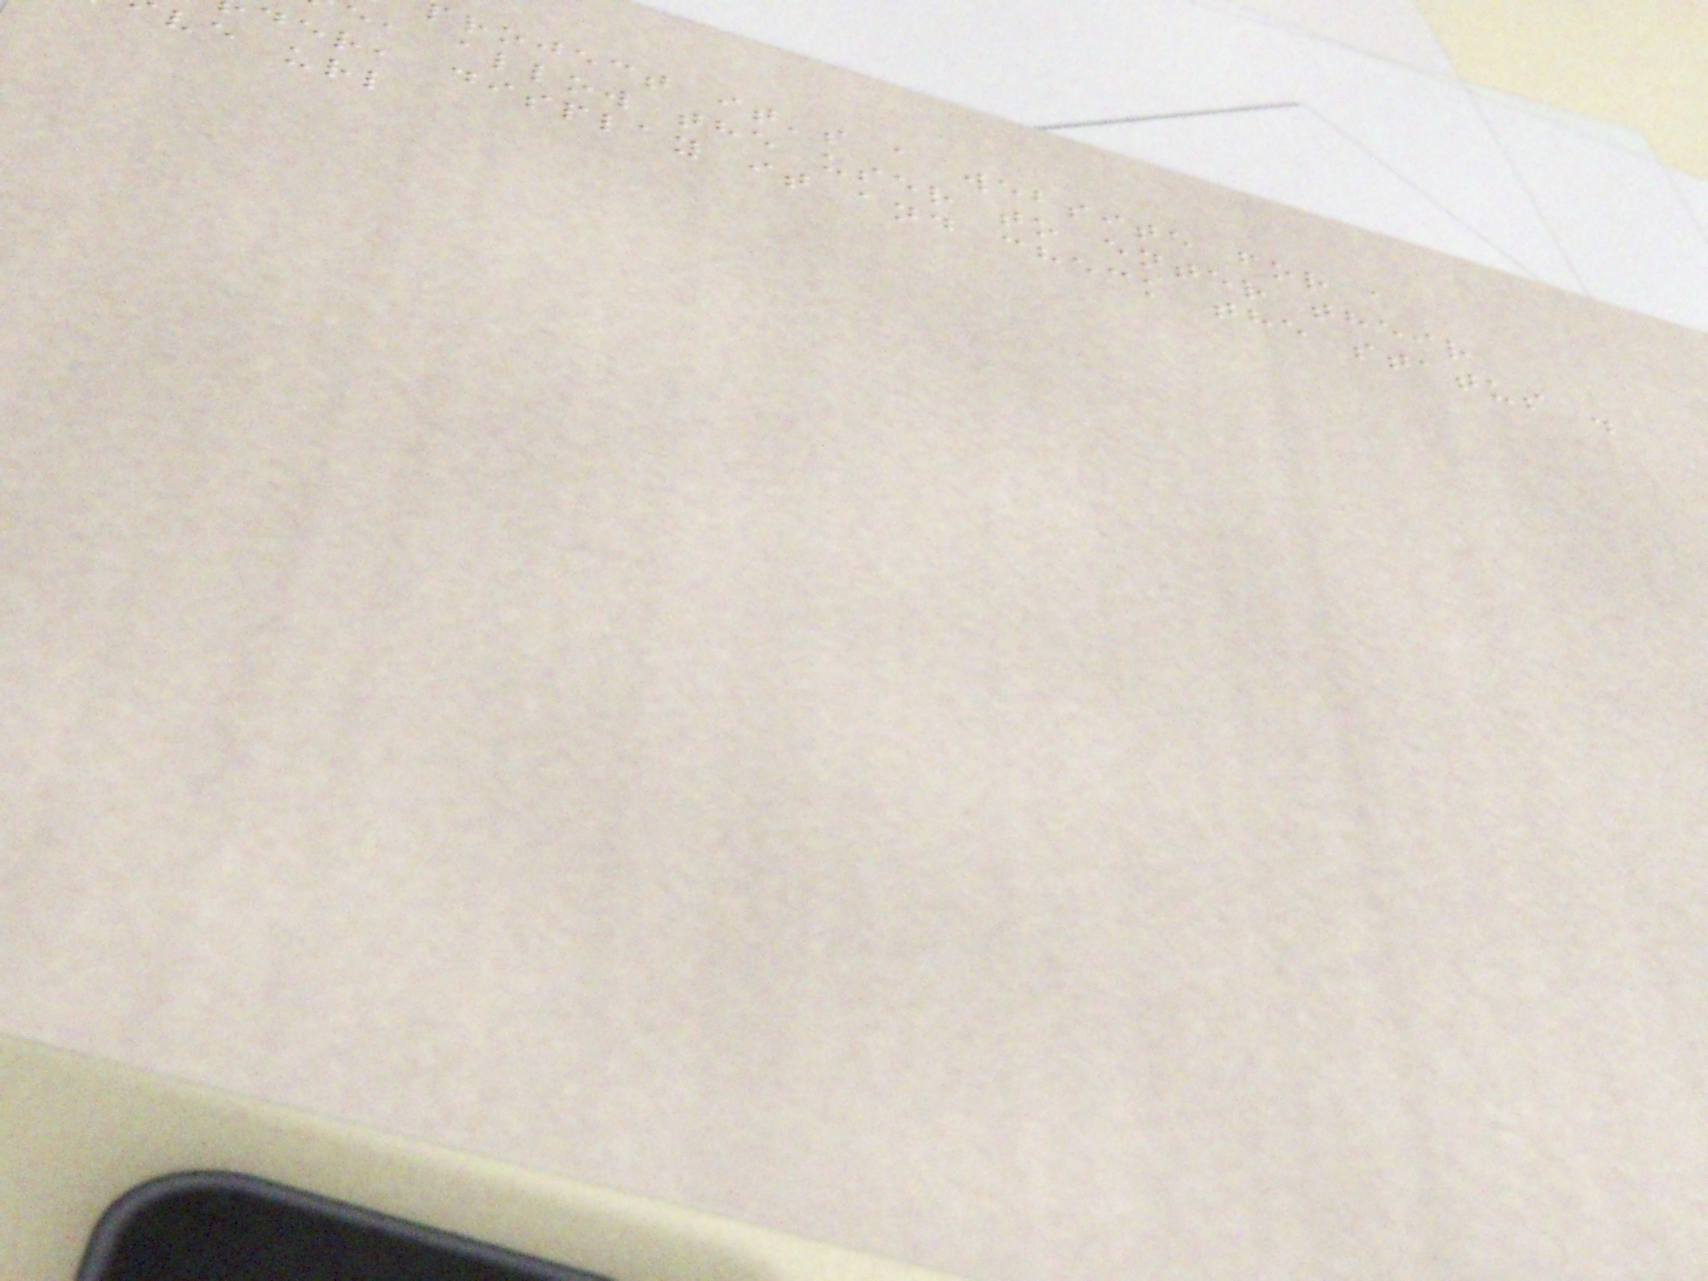roject it's a website for a
e, allow the user to enter their
der, display it and check the status .
ve url
